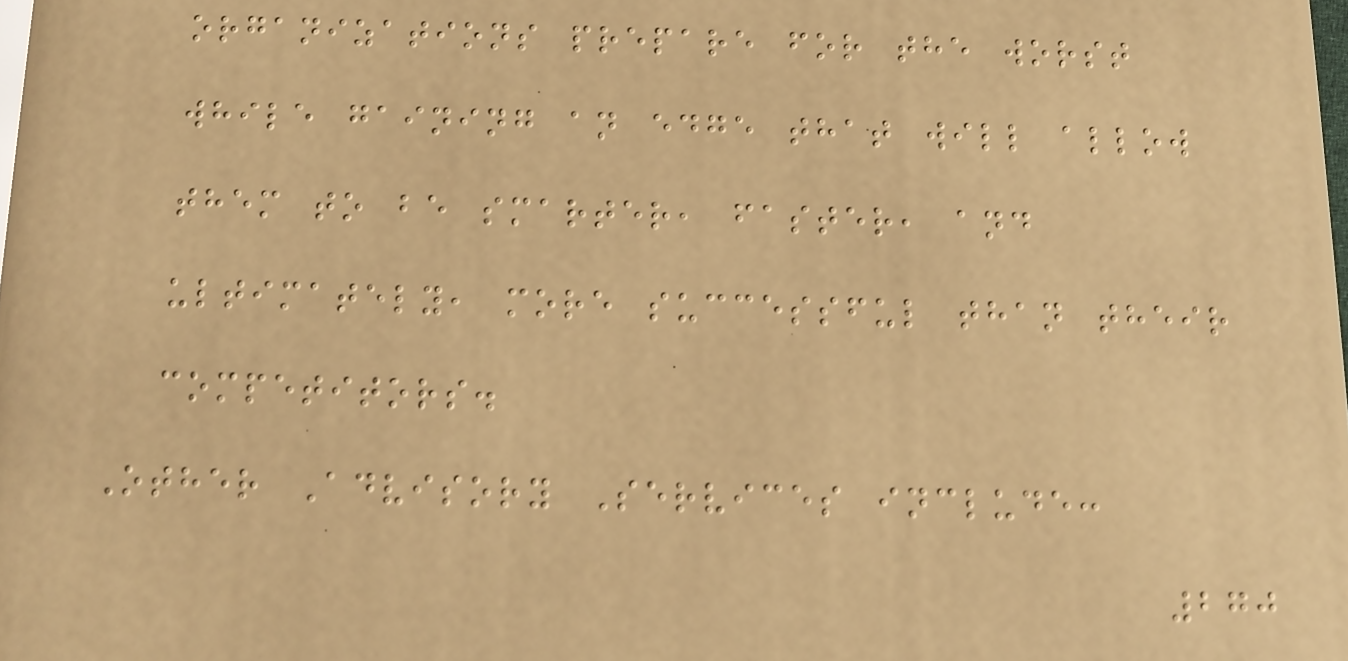organizations prepare for the worst
while gaining an edge that will allow
them to be smarter, faster, and
ultimately, more successful than their
competitors.
Other Advisory Services include:
270
